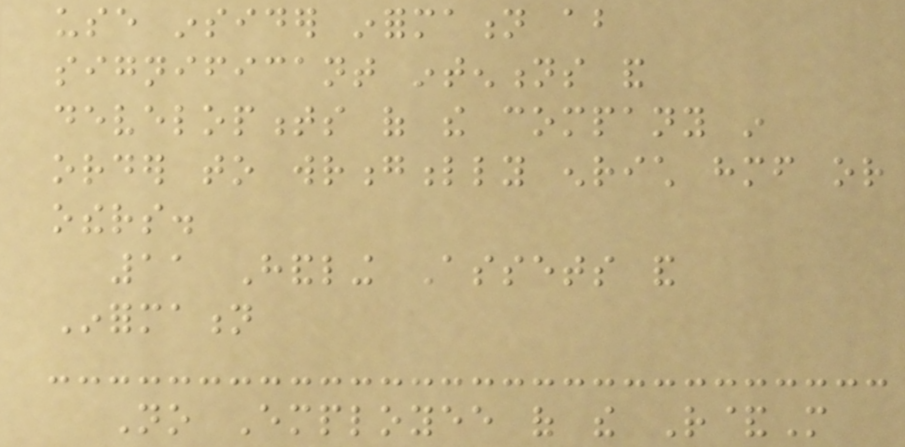use insider information about
significant intentions and
developments of the company in
order to wrongfully enrich himself or
others.
11 Handling Assets and
Information
No Employee of the R&M
